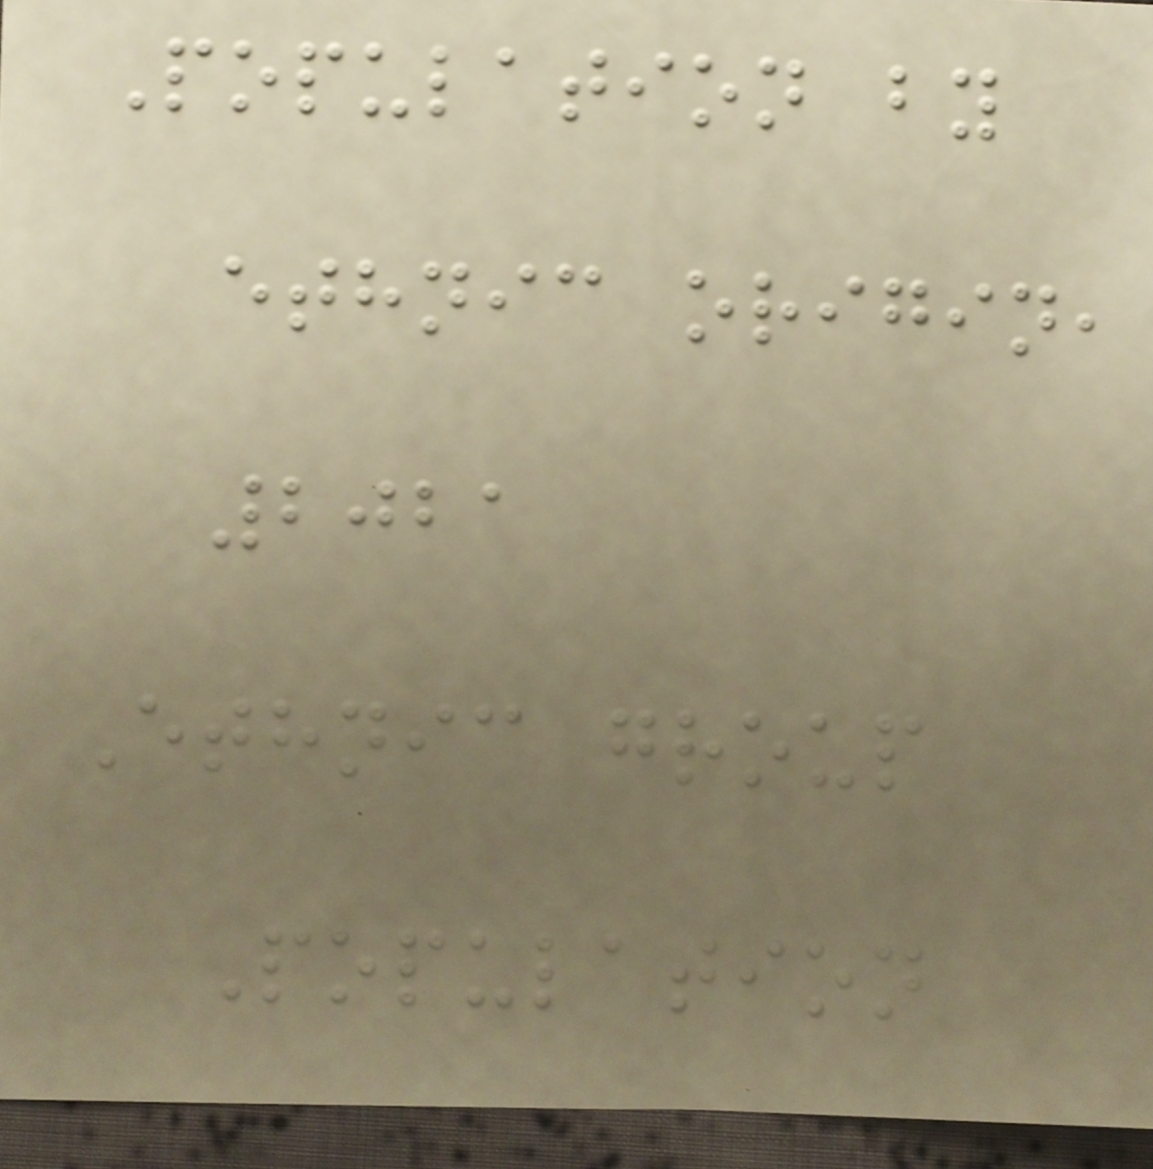Population by
ethnic origin,
2021
Ethnic group
Population
